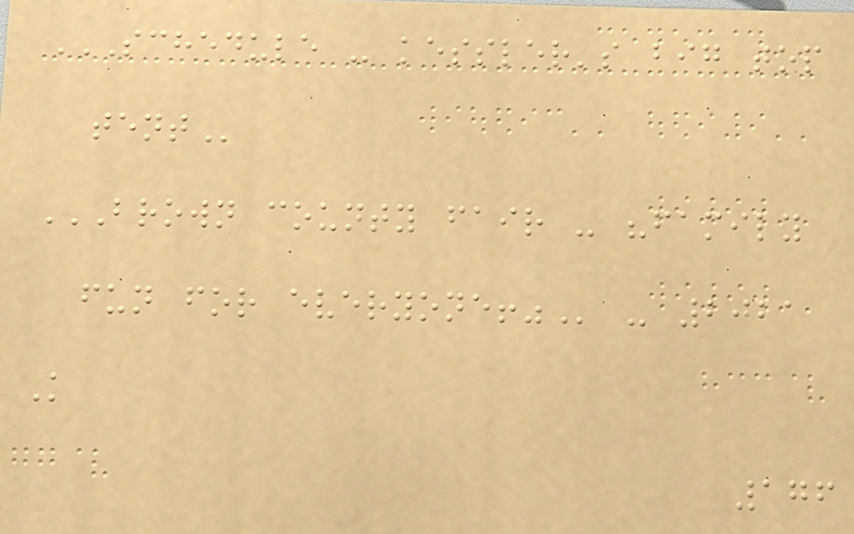SCHEDULE - KESSLER'S BIG TOP
TENT
BROWN COUNTY FAIR - "FAMILY
FUN FOR EVERYONE!" - 2021
K
176
